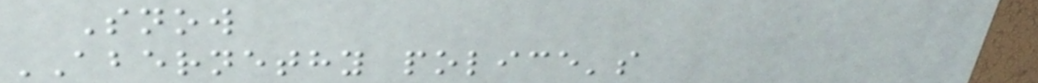Snow
ABERNETHY police's
